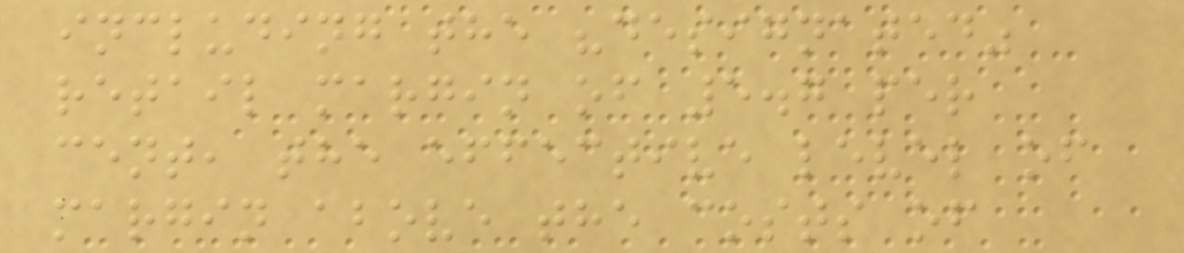including the "designated"
retail margin of 5.7 per
cent, the effective level of
margin above the costs of
